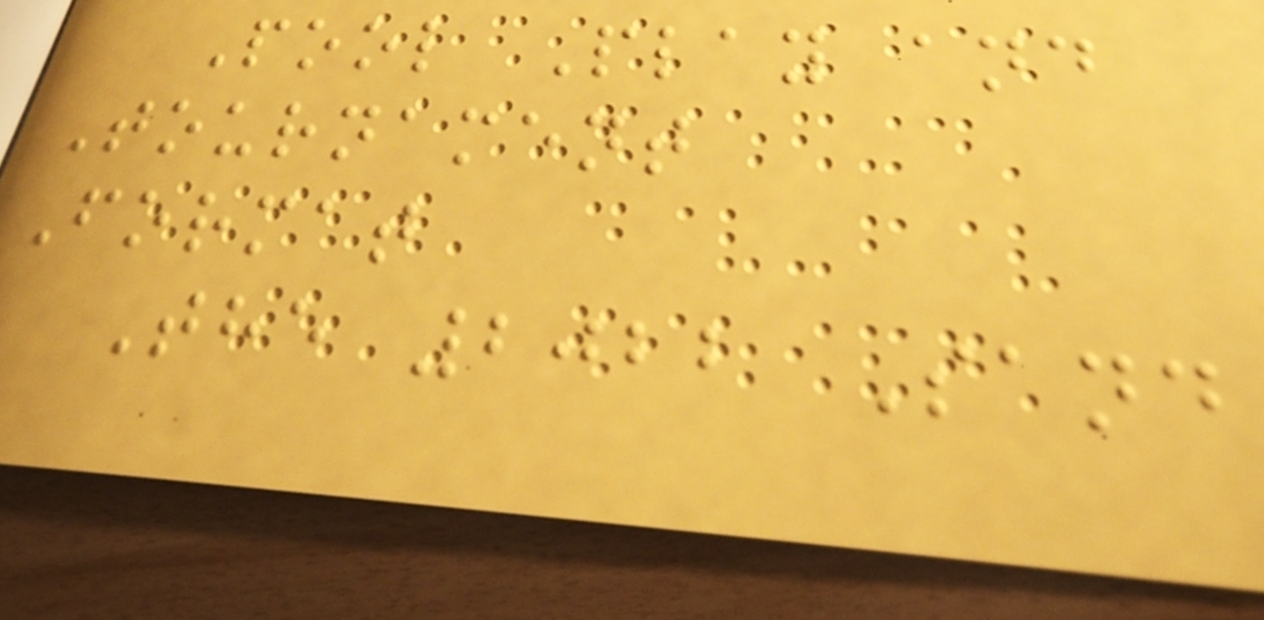Pool Play and
Tournament
Format
The 2022 Sand
